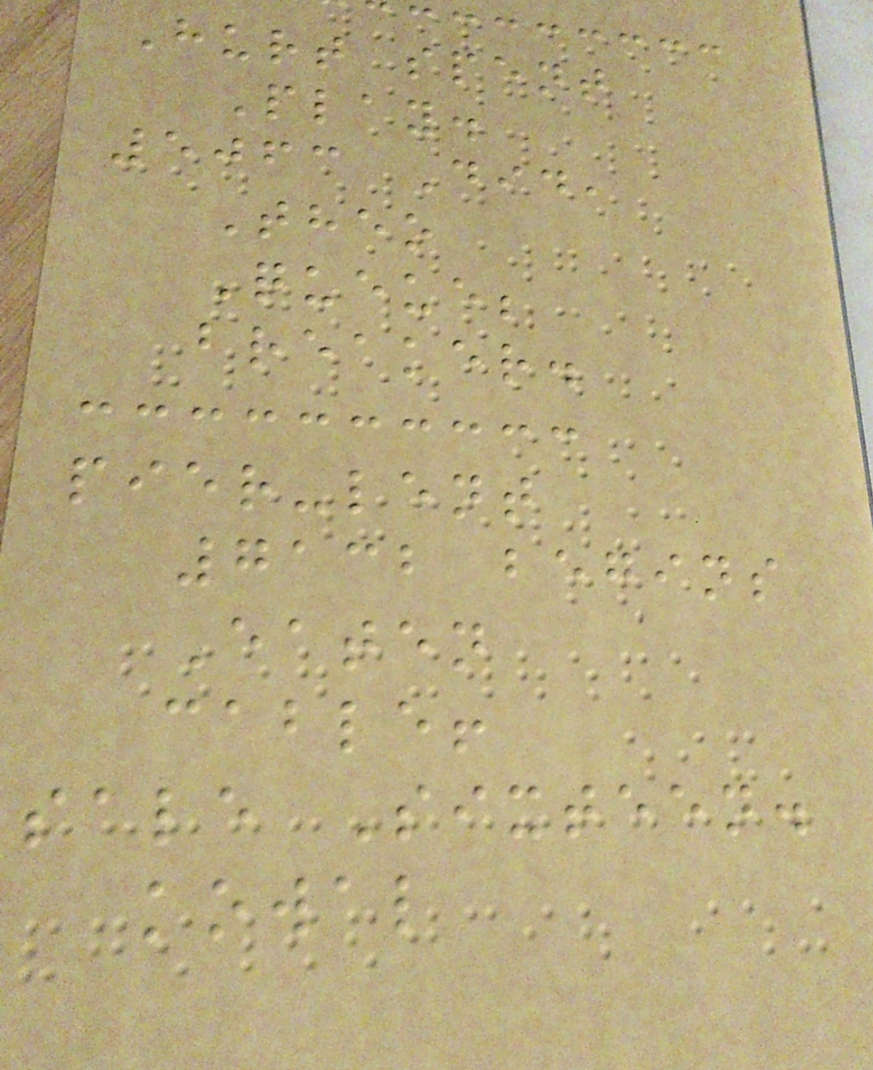Hurt spent
Play.
5063 Did,
Theo
Queue;
breaker.
pier-lent
7132 begins
Eaten
cable!
sale Sixteen.
kowal
